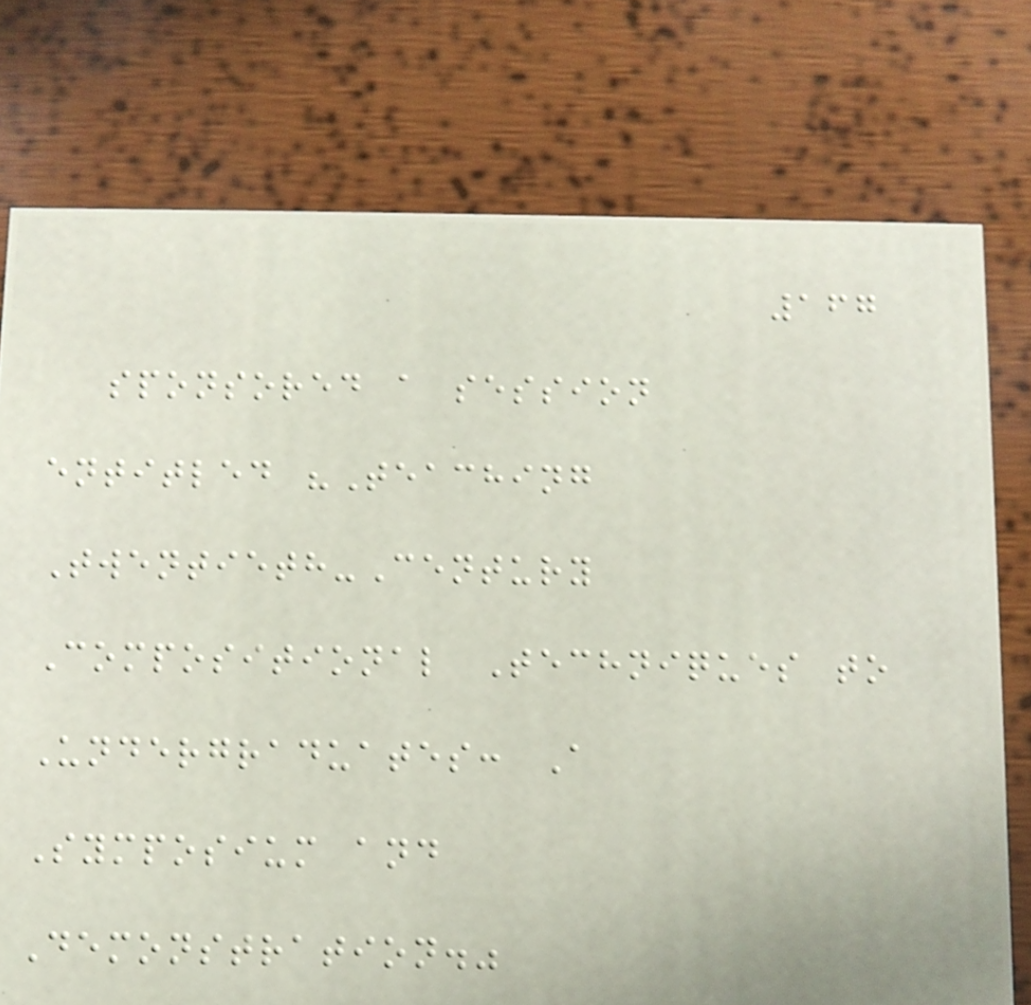167
sponsored a session
entitled "Teaching
Twentieth-Century
Compositional Techniques to
Undergraduates: A
Symposium and
Demonstration."
